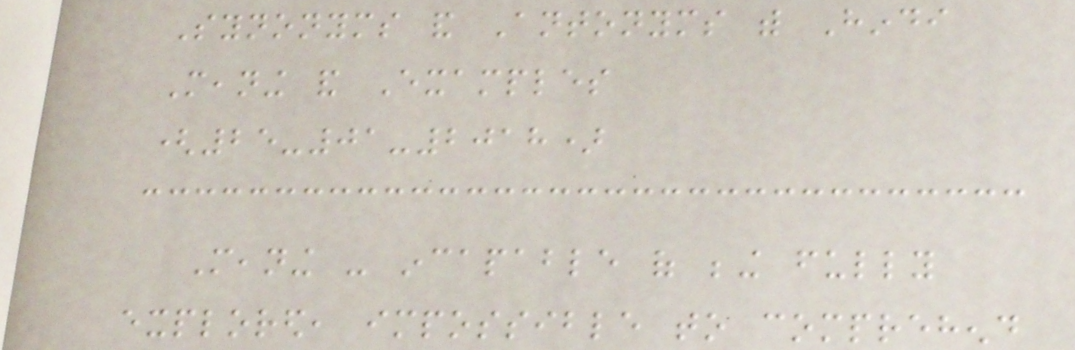Synonyms and Antonyms with Hindi
Meaning and Examples
(25-01-2018)
Meaning - incapable of being fully
explored, impossible to comprehend
